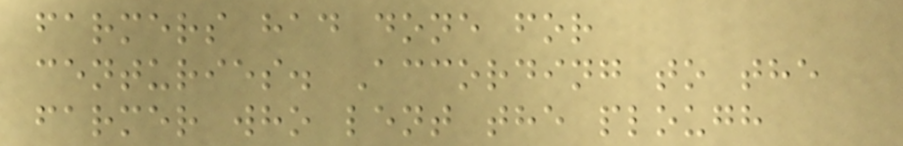farmers had done for
centuries. According to the
farmer who lent the plough
